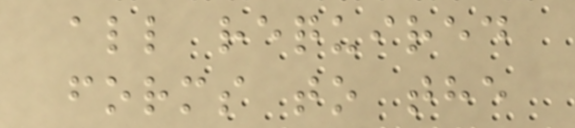all required
forms to the
